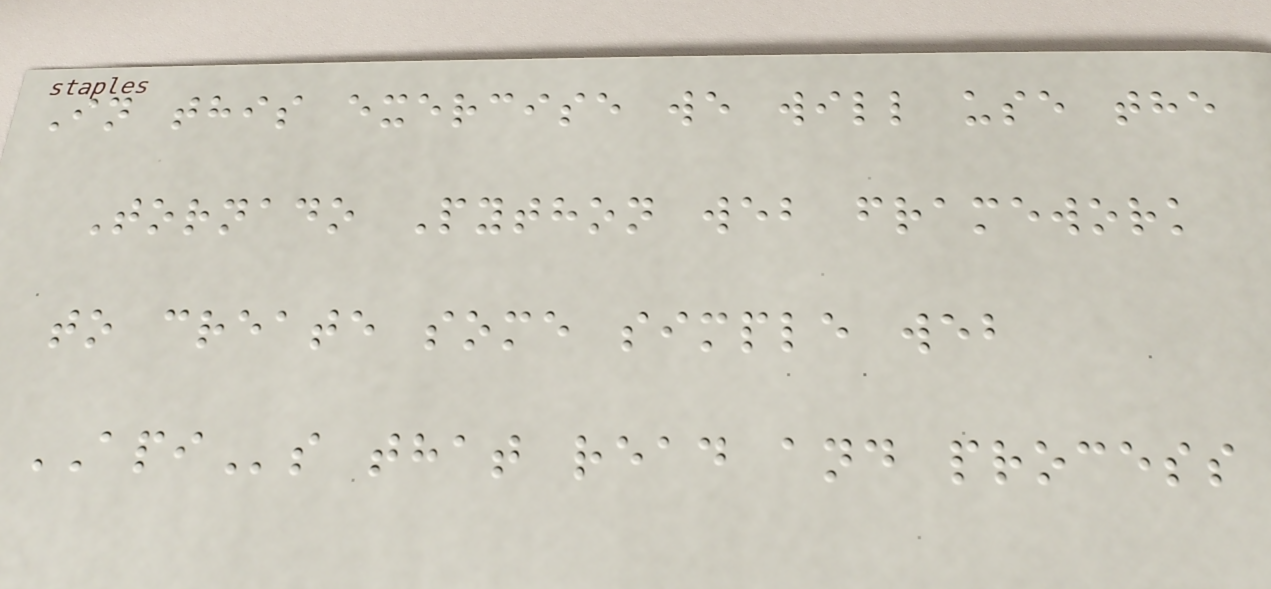In this exercise we will use the
Tornado Python web framework
to create some simple web
APIs that read and process
